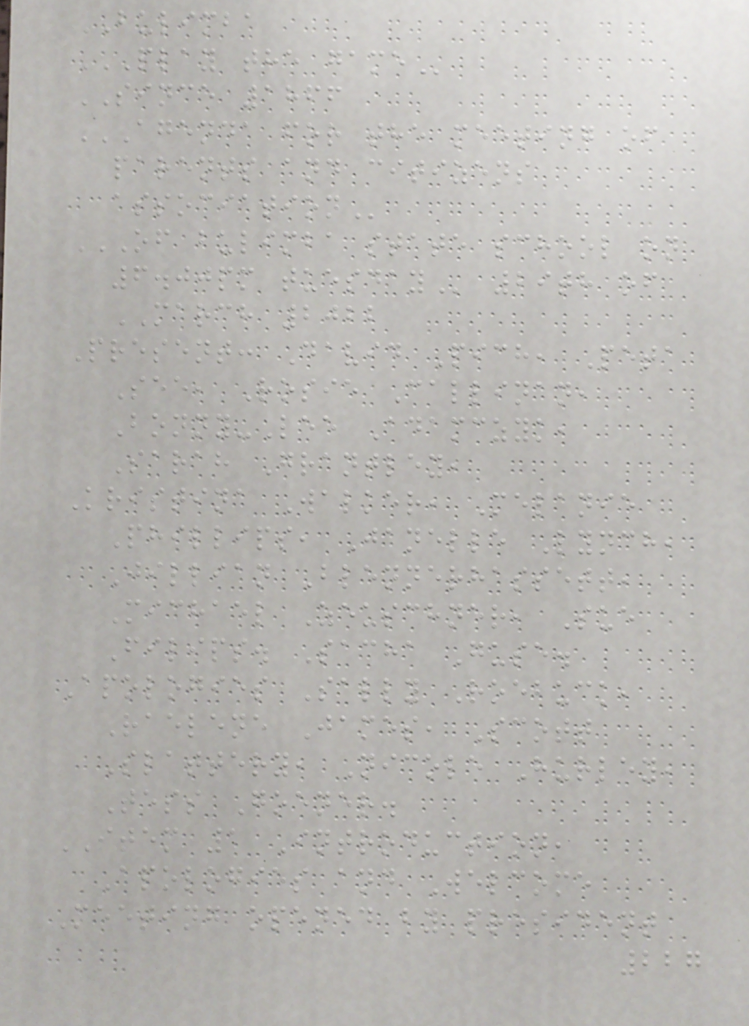BULIMBA
PLAY THE GAME
SINCE 1866
AGENDA FOR THE MEETING OF
PARENTS AND CITIZENS
ASSOCIATION
OF BULIMBA STATE SCHOOL ON
6.00PM TUESDAY 29th of
MARCH 2022
Present: David Pich, Peta
See, Rosie Callinan,
Bonny-Lee Adamczyk,
Sarah Grantley,
Kristina Walker, Melanie
Phillips, Janelle Lynch,
Jillian Blennerhassett,
Michael Zeuschner, Sue
Filips. Sacha Guse.
Apologies Sally Roebuck,
Raelene James, Scott
Slattery, Nicole Hurley,
Tess Goener.
ITEM 1 Introduction,
Apologies and Welcome
Meeting opened by president
227
